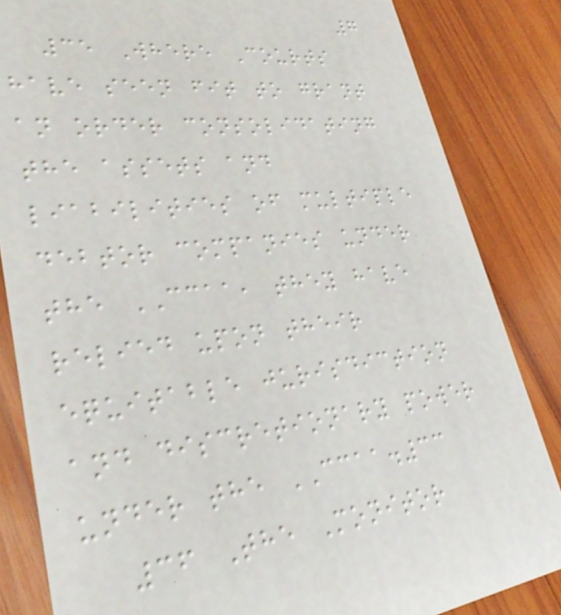7
35 Where Courts
have seen fit to grant
an order consolidating
the assets and
liabilities of multiple
debtor companies under
the CCAA, they have
relied upon their
equitable jurisdiction
and discretionary power
under the CCAA.33
36 The Monitor
